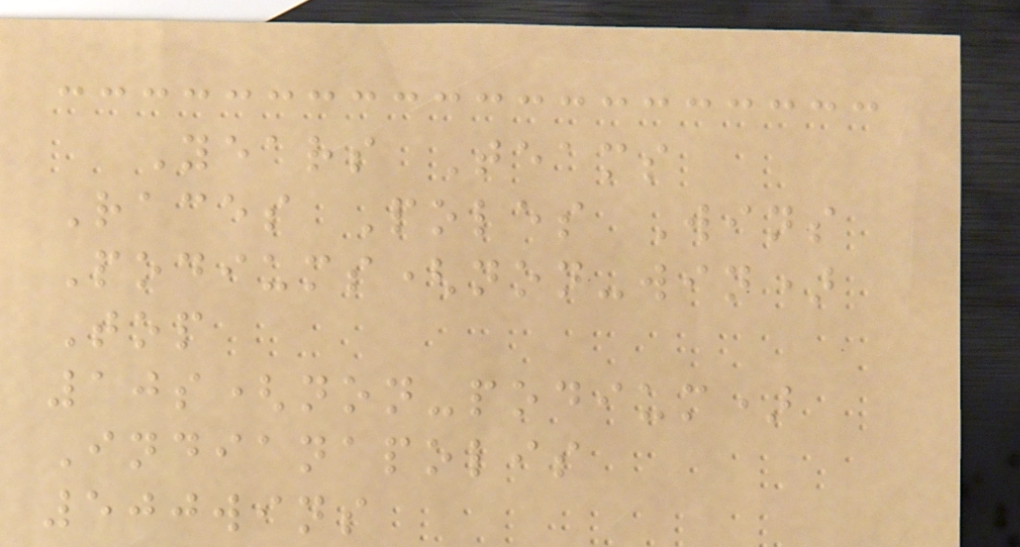Years Teams
Races Poles Wins
Podiums(non-win)
Top
10s(non-podium)
Indianapolis
500wins
